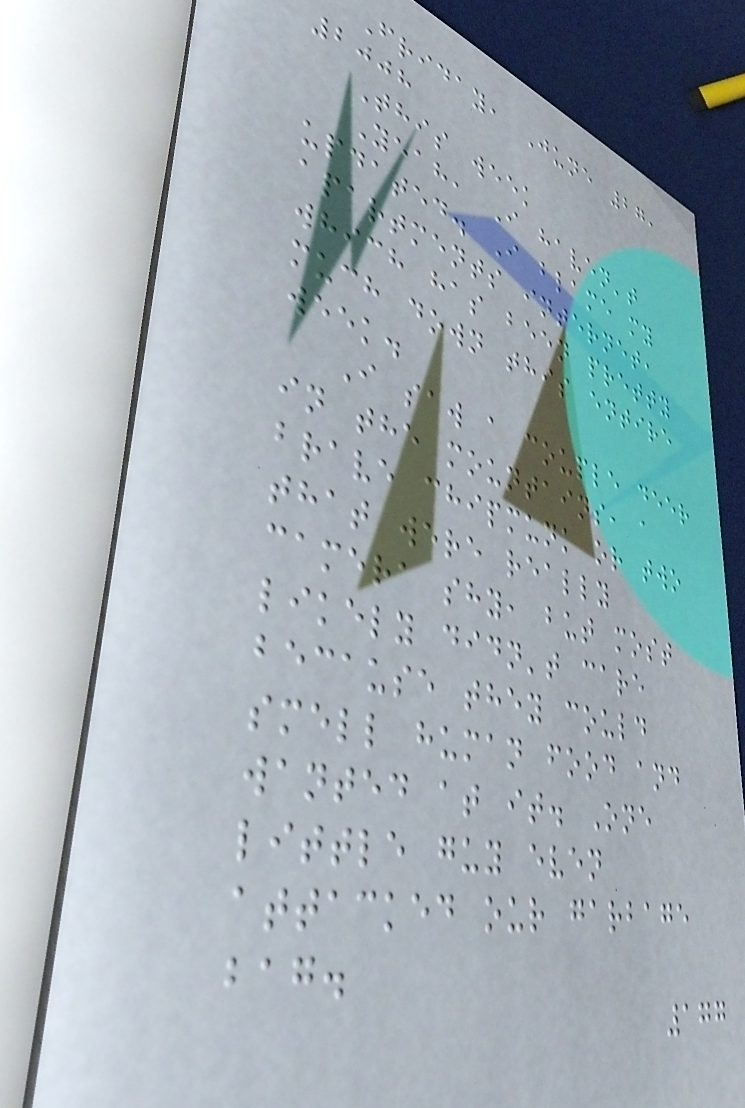Friday, June 27,
2008
This week
Yeah, I haven't
updated. I blame my
apartments internet,
which has been pretty
much down this entire
week.
I saw a couple deer
in the mountains, a
brave chipmunk or two
that were really
camera shy, but most
likely didn't care
because they could
smell human food and
wanted at it. One
little guy even
attacked our garbage
bag.
177
